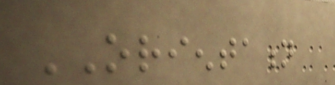ORIENTATION
